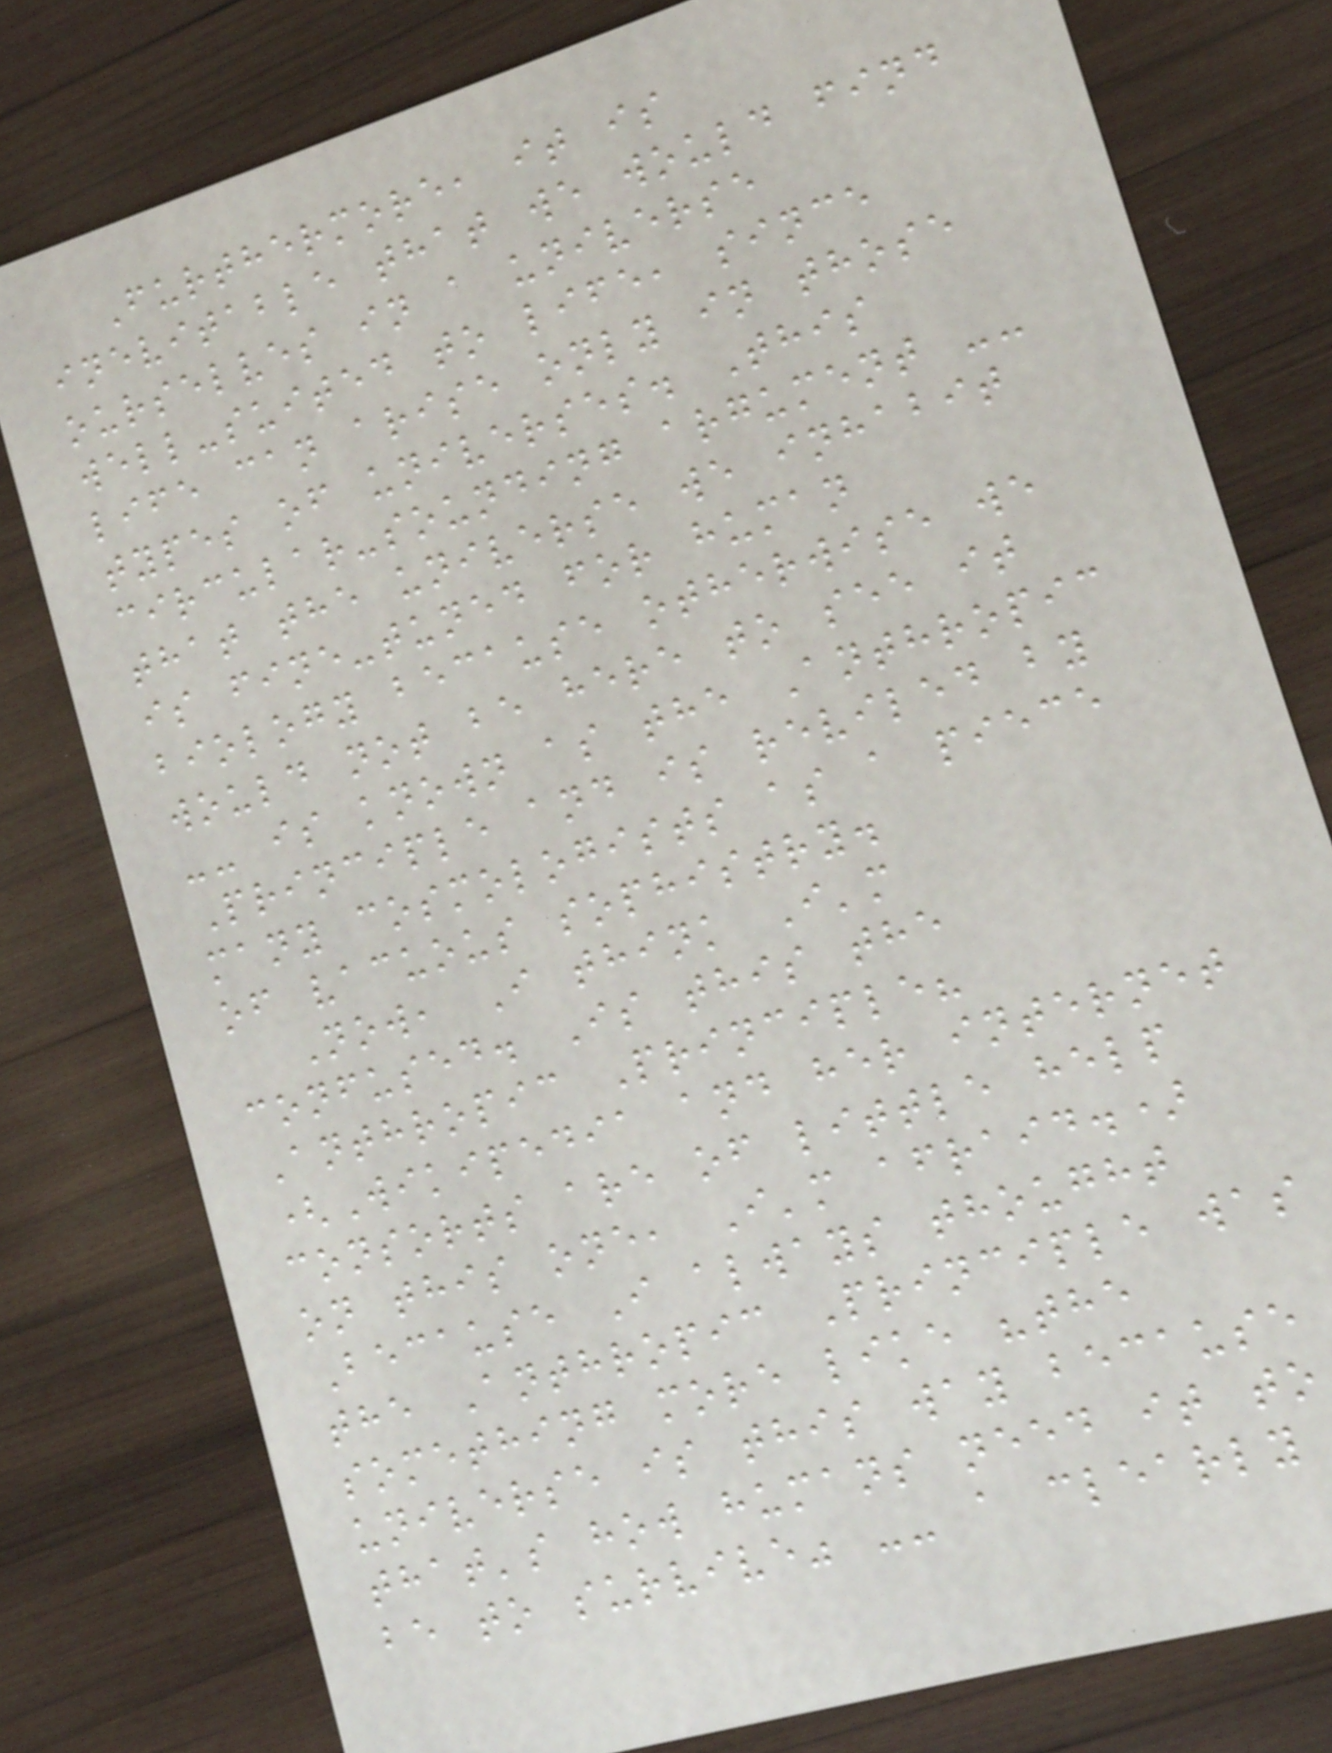Furthermore, it is
inevitable that we would find
ourselves in a universe
well-suited to life, since
life can arise only in those
types of universes. This
circular-sounding argument --
that the universe we inhabit
is fine-tuned for human
biology because otherwise we
would not be here to see it
-- is known as the Anthropic
Principle and is reviled by
many cosmologists as a piece
of vacuous sophistry.
Now, I think I'm
confused. Is this the
Anthropic Principle?
(Wikipedia and her internet
consorts are of little help
on this one, I'm afraid.)
Because I always thought
the Anthropic Principle was
something more like "the
universe is this way because
that's how humans need it to
be to survive" -- a clearly
